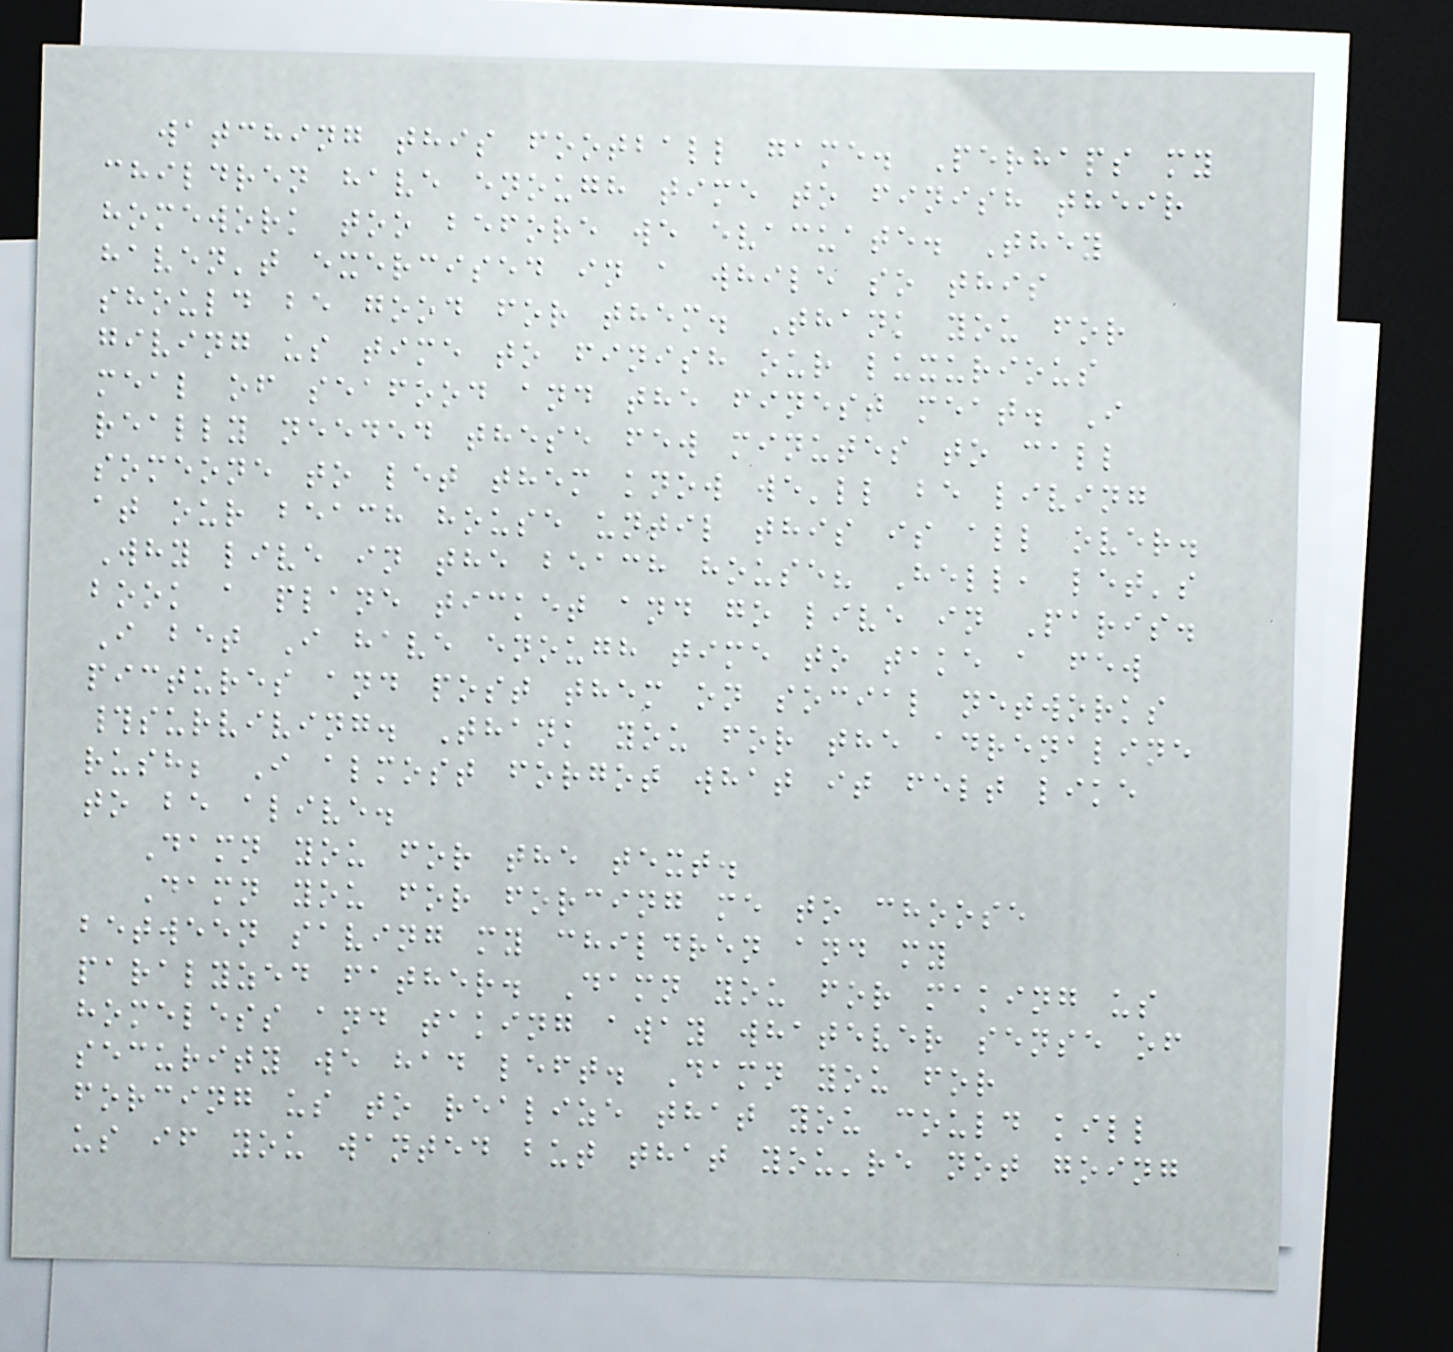watching this football game. Perhaps my
children have enough time to finish their
homework too before we evacuate. They
haven't exercised in a while so this
should be good for them. Thank you for
giving us time to finish our luxurious
meal of seafood and the finest meat. I
really needed these few minutes to call
someone to let them know we'll be living
at our beach house until this is all over.
Why live in the beach house? Hell, let's
book a plane ticket and go live in Paris.
I bet I have enough time to take a few
pictures and post them on social networks
#surviving. Thank you for the adrenaline
rush; I almost forgot what it felt like
to be alive.
Damn you for the text.
Damn you for forcing me to choose
between saving my children and my
paralyzed father. Damn you for making us
homeless and taking away whatever sense of
security we had left. Damn you for
forcing us to realize that you could kill
us if you wanted but that you're not going
